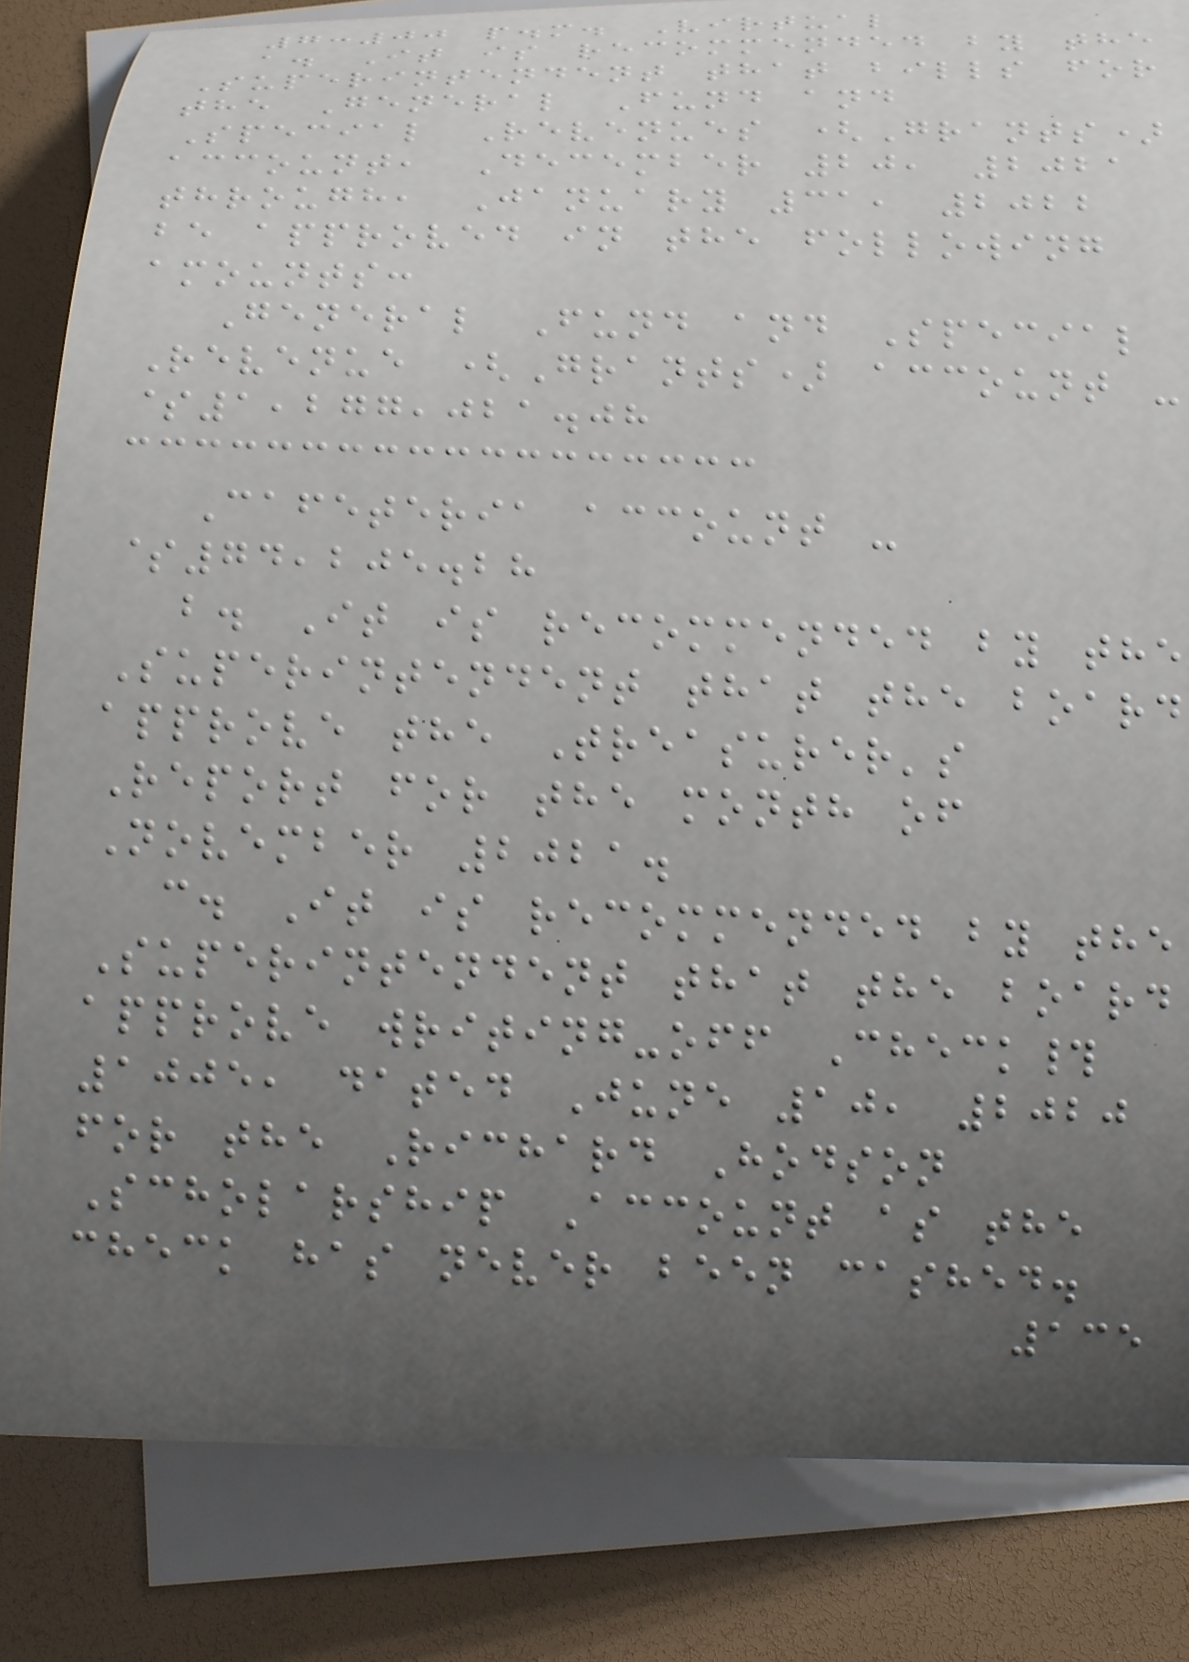7:00 p.m. Virtual
a. It is recommended by the
Superintendent that bills for
the General Fund and
Special Revenues (Grants)
account, December 20, 2021
through, January 31, 2022
be approved in the following
amounts:
General Fund and Special
Revenue (Grants) account -
$1,277,021.08
Cafeteria account -
$74,205.28
b. It is recommended by the
Superintendent that the board
approve the Treasurer's
Report for the month of
November 2021.
c. It is recommended by the
Superintendent that the board
approve writing-off Check#
1005, dated June 10, 2020
for the Richard Hodson
Scholarship Account as the
check has never been cashed.
135
